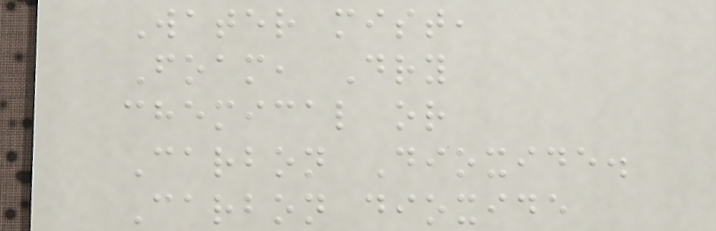Water mist,
Foam, Dry
chemical or
Carbon Dioxide.
Carbon dioxide
